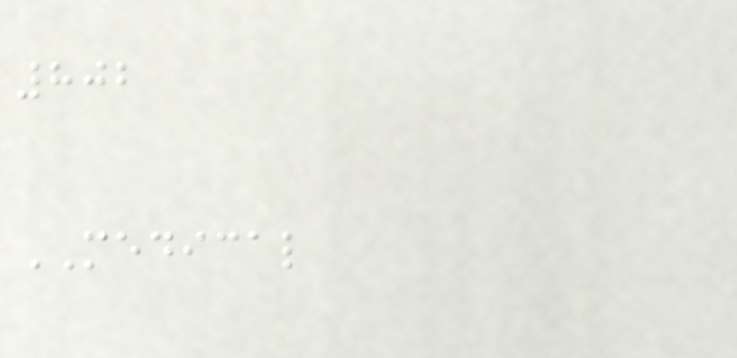802
MEDICAL
